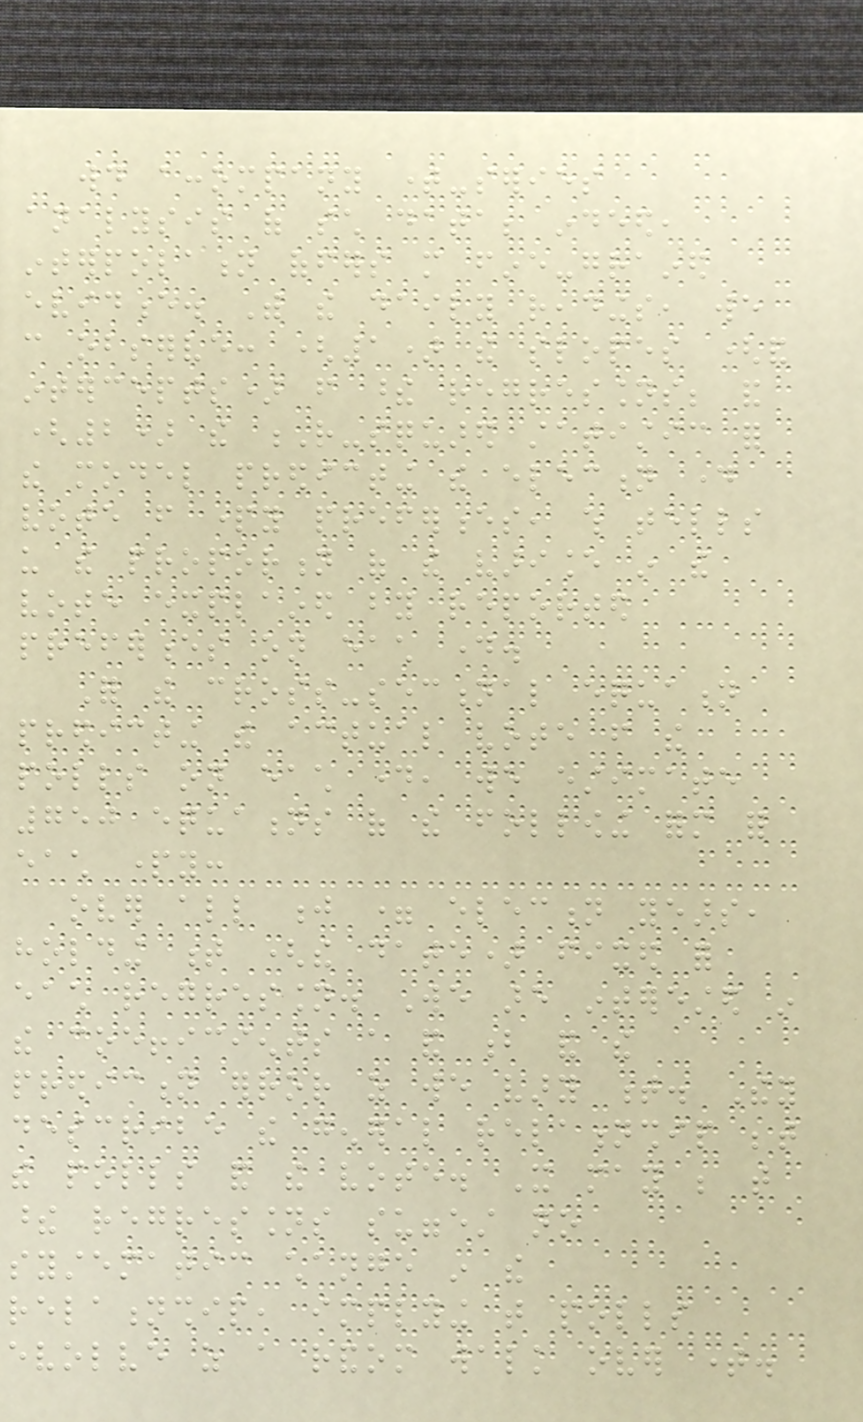would accompany time-series
analysis of such data; indeed,
interpolation offers more fine-grained
evidence. With the daily readings, we
can observe: (1) the slopes (and
intercepts) from these regressions; and
(2) the R-squared statistic for
the model predicting the election day
vote from party preferences, which tells
us the proportion of the variance in the
vote explained by reported
preferences on each day.
For the cross-sectional equation
predicting the actual vote from the
polls on each day, we estimate
750 equations of the following form for
each party:
over all j = election years,
holding t (the date) fixed for
each regression. We are interested in
the coefficients a and b and the
prediction error as we vary t. They
describe the general relationship between
the polls and the vote. It may be that
these regressions suggest no
systematic change in the
relationship, implying that polls
evolve as a random walk over time.
